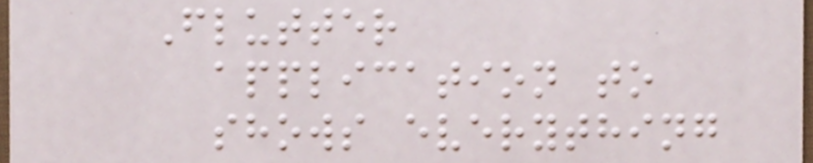Flutter
application to
shows everything
